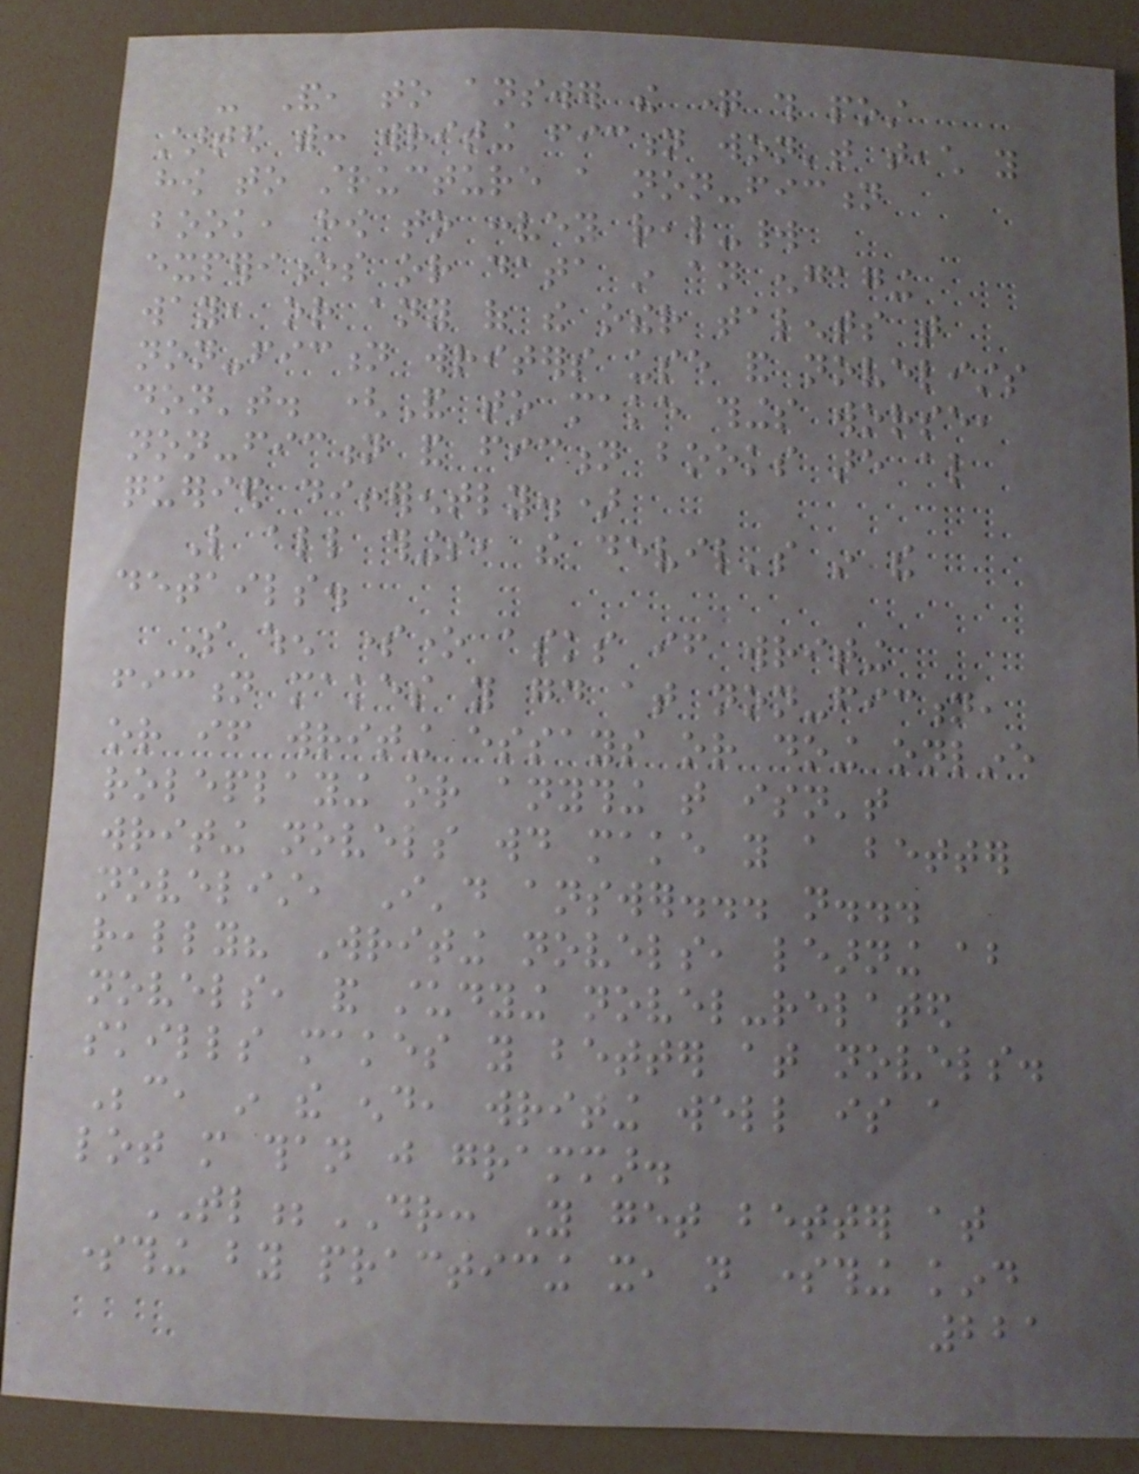- And, to answer the question this post
started with: writing fiction won't teach you
how to structure a non-fiction
book, how to convey real-world
experiences or data in an engaging
way, or any of the other talents that
non-fiction writers use and novelists
don't. (And to make things worse,
non-fiction and fiction books are also
queried differently.)
Like all things, the devil's in the
details.
So when someone asks if writing
fiction makes you good at non-fiction,
or if writing essays or doing online
roleplaying or anything that isn't
writing novels would make you a better
novelist, I'd answer... not...
really? Writing novels, learning about
novels, and studying novel-related
skills makes you better at novels.
Because, in the end, writing well is a
lot more than just grammar.
TL;DR: You get better at
something by practicing it, not something kind
221
